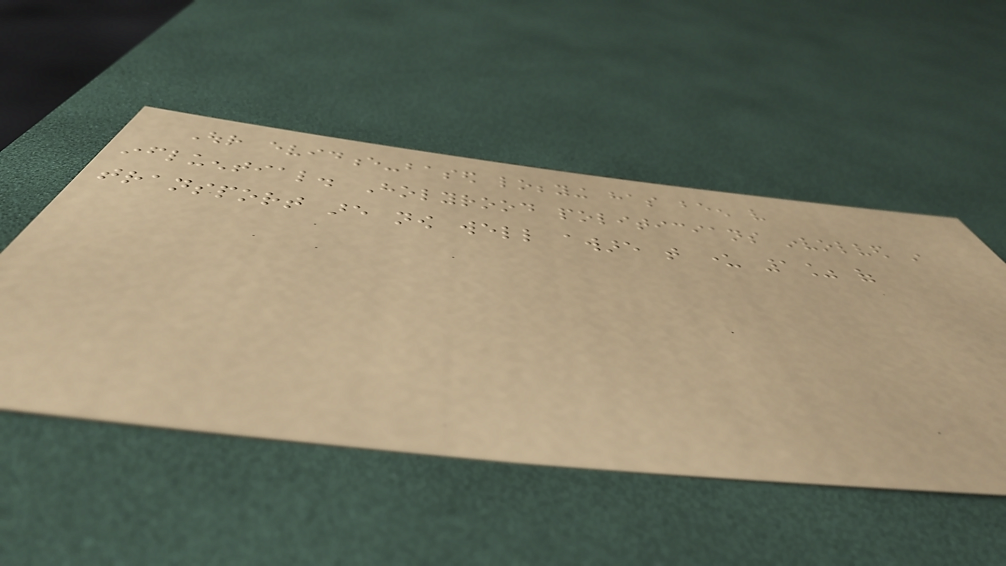Our evidence-based lobbying has been very
influential. Holyrood politicians involved in
transport are now well aware that under 1% of
